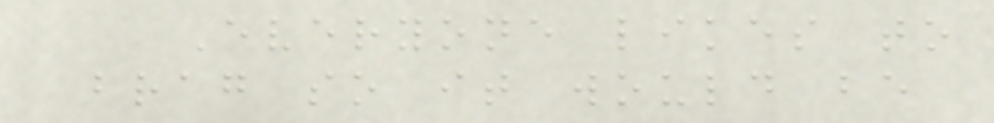Everyone likes to
brag so it would be
